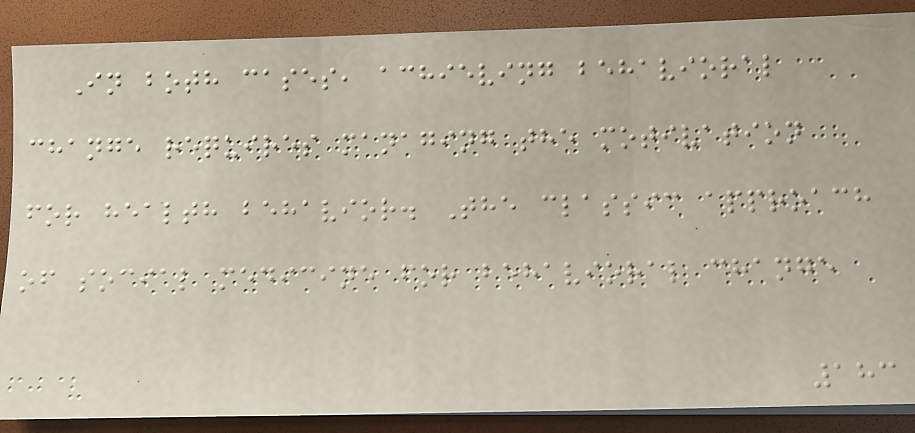In both cases, achieving behavioral
change requires managing the motivation
for health behavior. The classic approach
of social medicine for behavioral change
183
